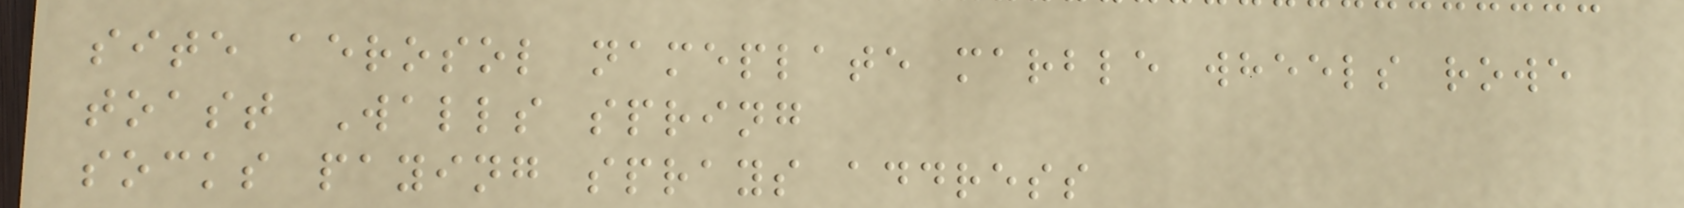site aerosol nameplate marble wheels rowe
toast Walls spring
socks paying sprays address
